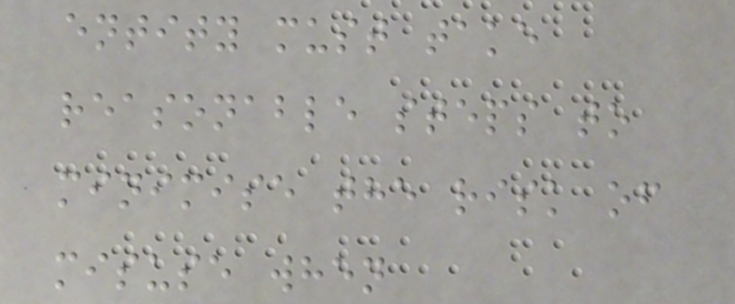entity must take
reasonable steps to
minimise the risk of
misuse when
